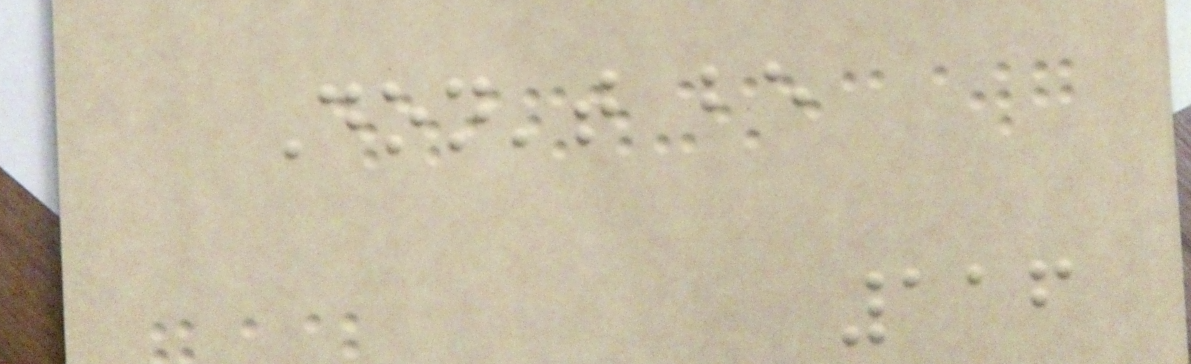Don't be
116
